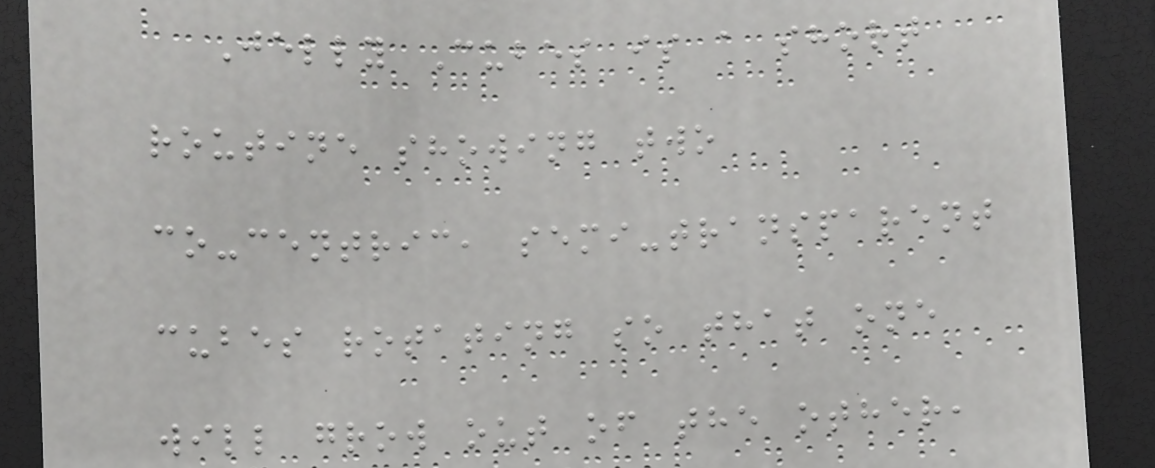Jelly Cubes is a short
routine showing two
co-centric, semi-transparent
cubes rotating so that one
will grow out of the other,
